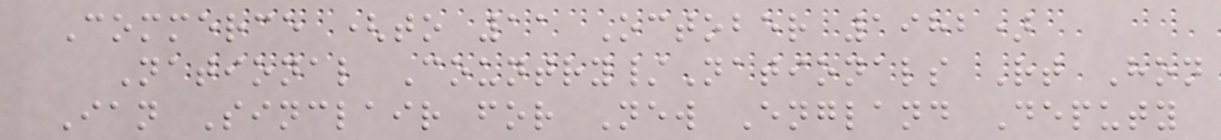Commerce (to 11 October 1982)
National Country/Nationals Rt Hon
Ian Sinclair for New England Deputy
